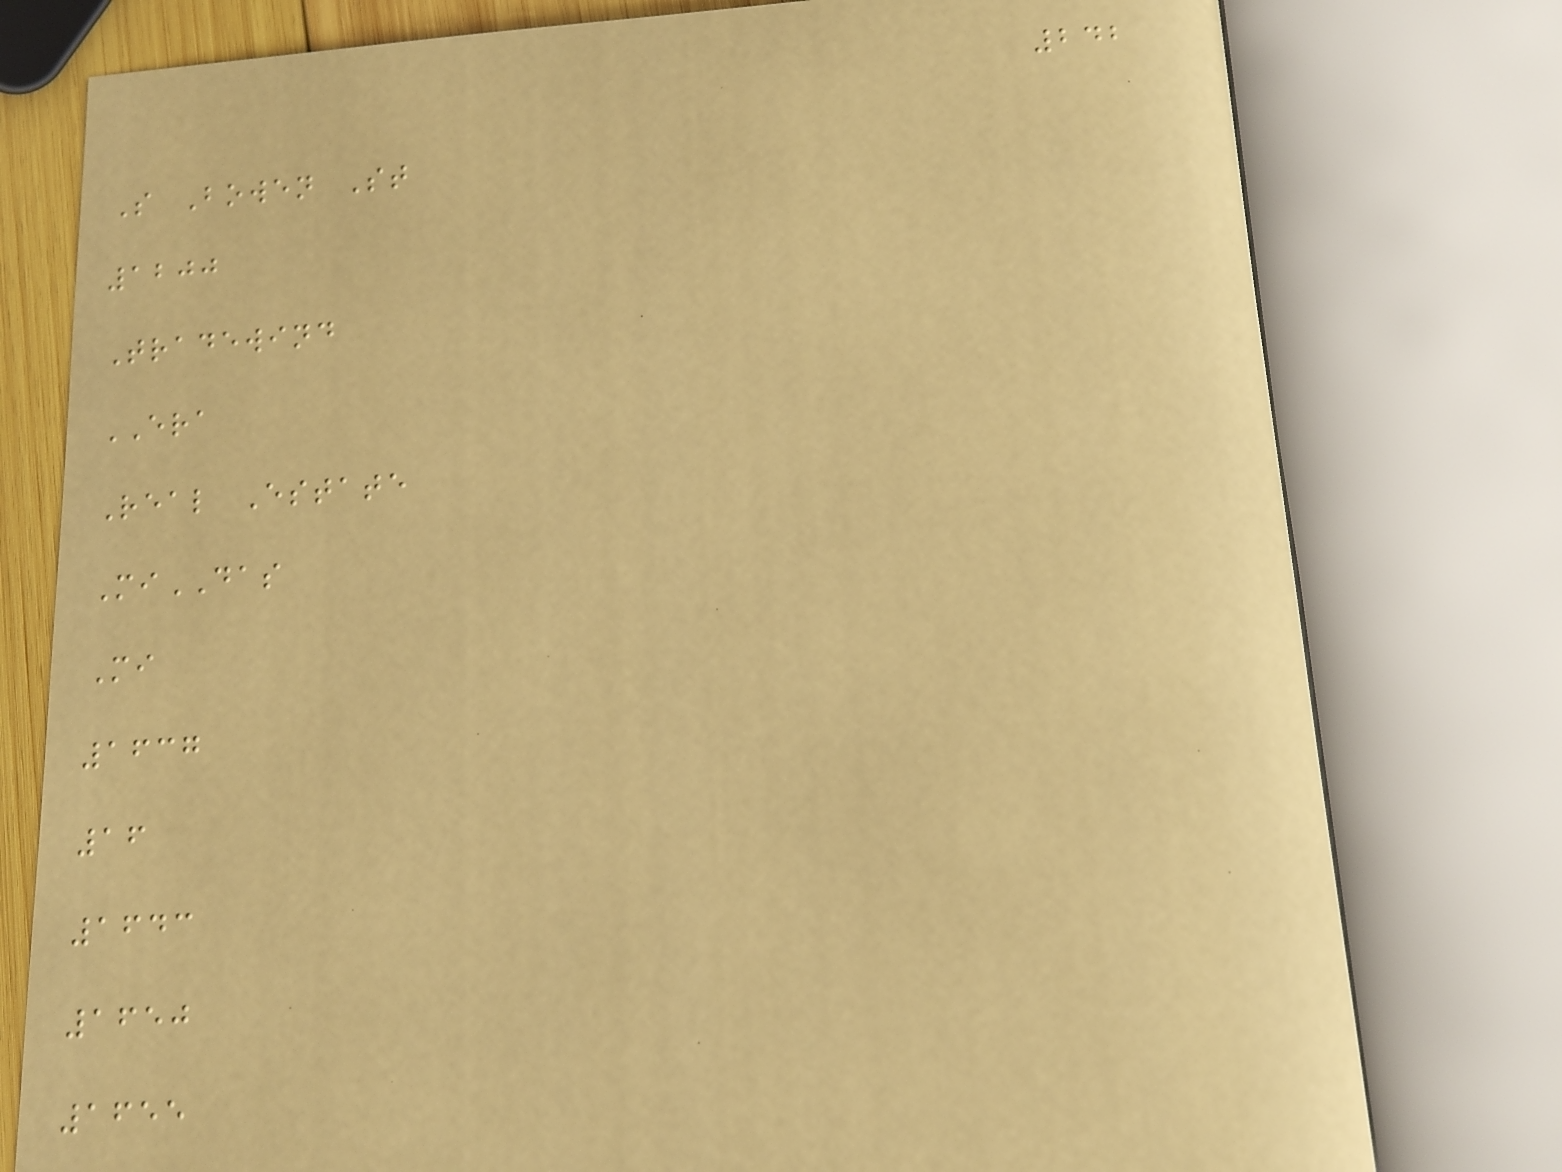242
S Bowen St
1200
Tradewind
ERA
Real Estate
MiDAS
Mi
1637
16
1643
1650
1655
